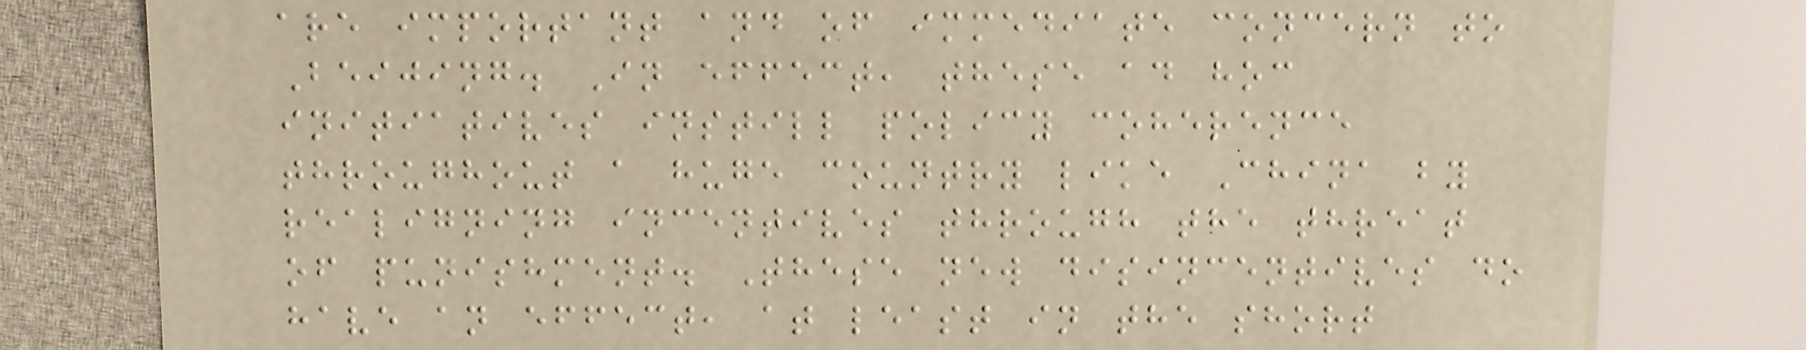are important and of immediate concern to
Beijing. In effect, these ad hoc
initiatives instill policy coherence
throughout a huge country like China by
realigning incentives through the threat
of punishment. These new disincentives do
have an effect, at least in the short
